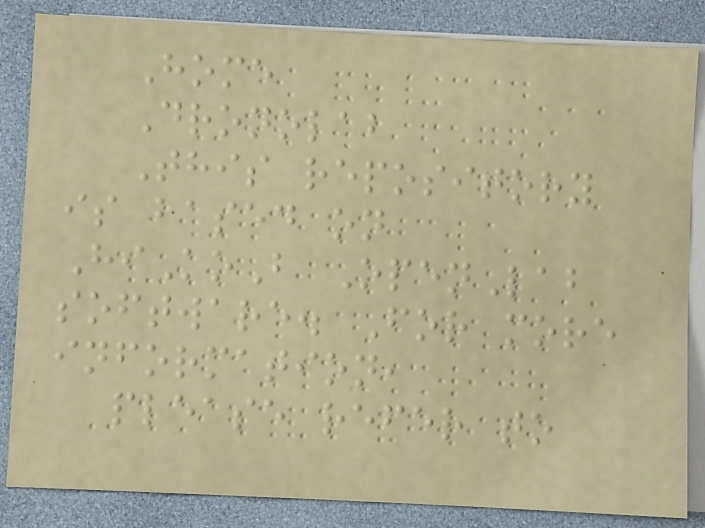Home
Dronolab
This repository
is based on
HiKoB OpenLab
software. For more
information,
please refer to
